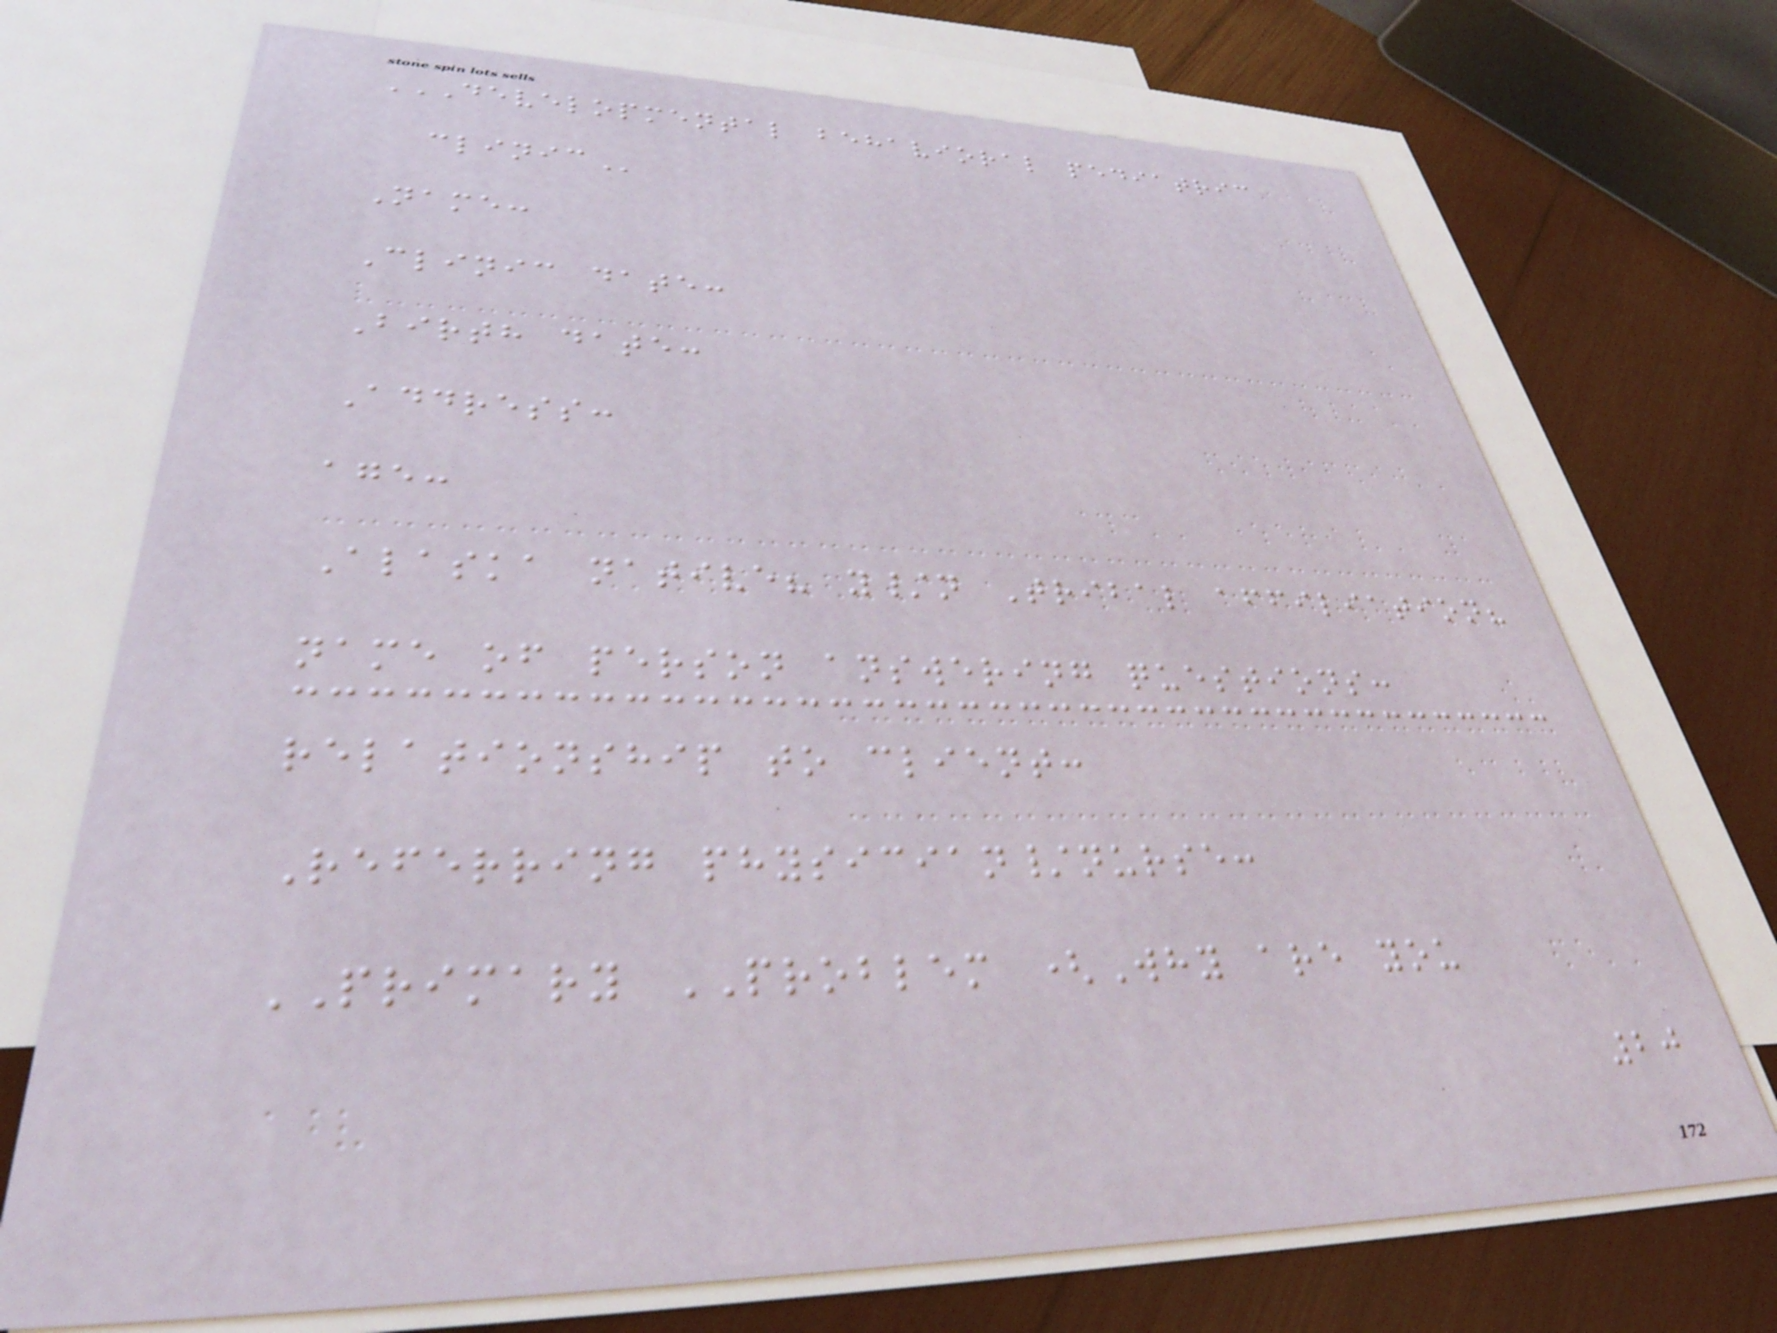DEVELOPMENTAL BEHAVIORAL PEDIATRIC
CLINIC
Name:
Clinic date:
Birth date:
Address:
age:
Alaska native? y/n Tribal affiliation?
name of person answering questions:
relationship to client:
Referring physician/nurse:
PRIMARY PROBLEM (Why are you
20
